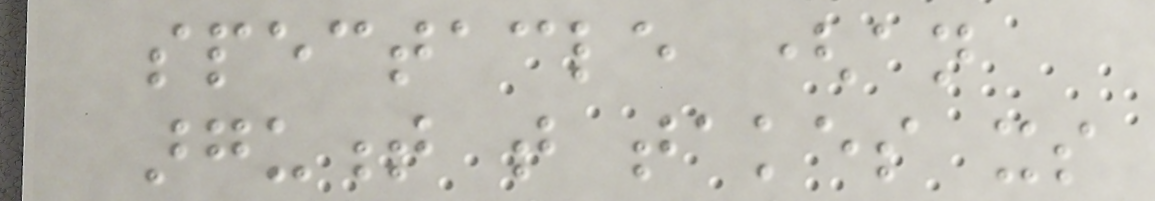spectacle (an
argument that takes its
